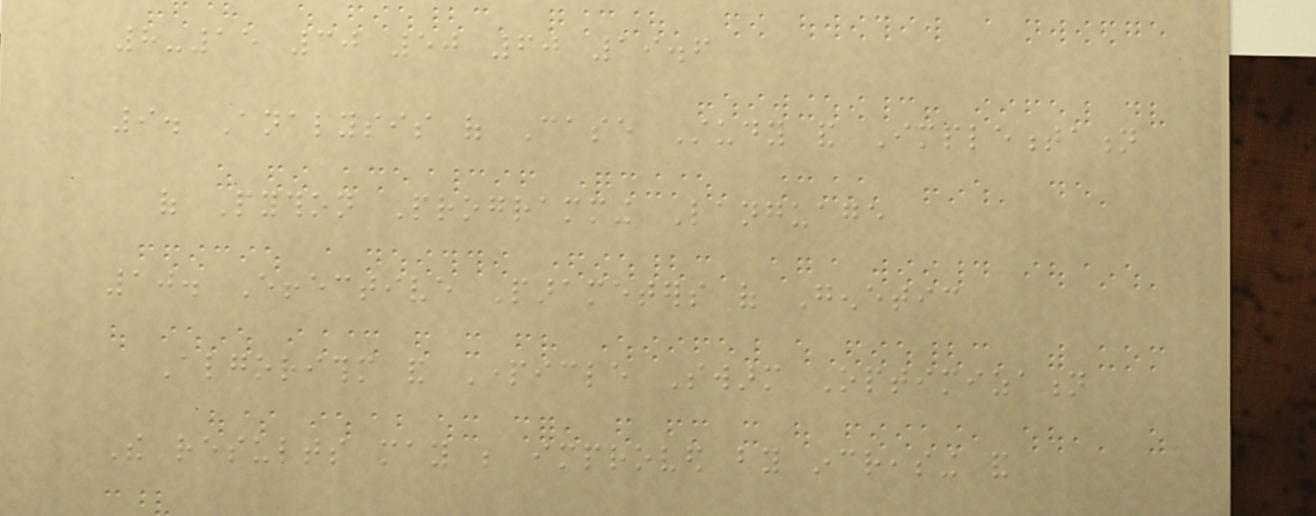8-15 30 50 60 19.6
9. Analysis of Case Study and Implementation
of Python Programming Language
10. Effective Parameters of Genetic
Algorithm and Particle Swarm Optimization
The results may be improved by increasing and
